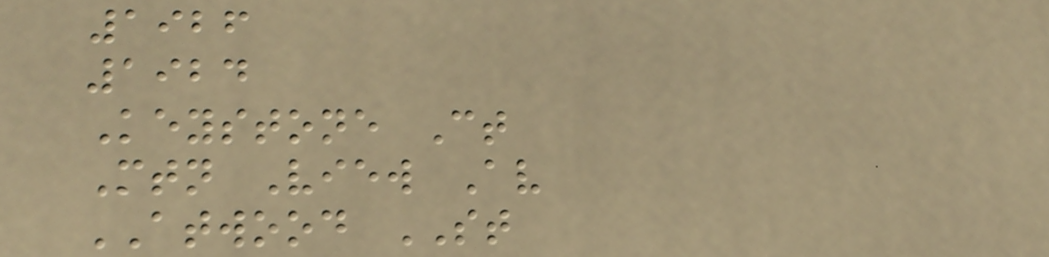1926
1924
Keystone Ct
Mtn View Av
ATWOOD ST
